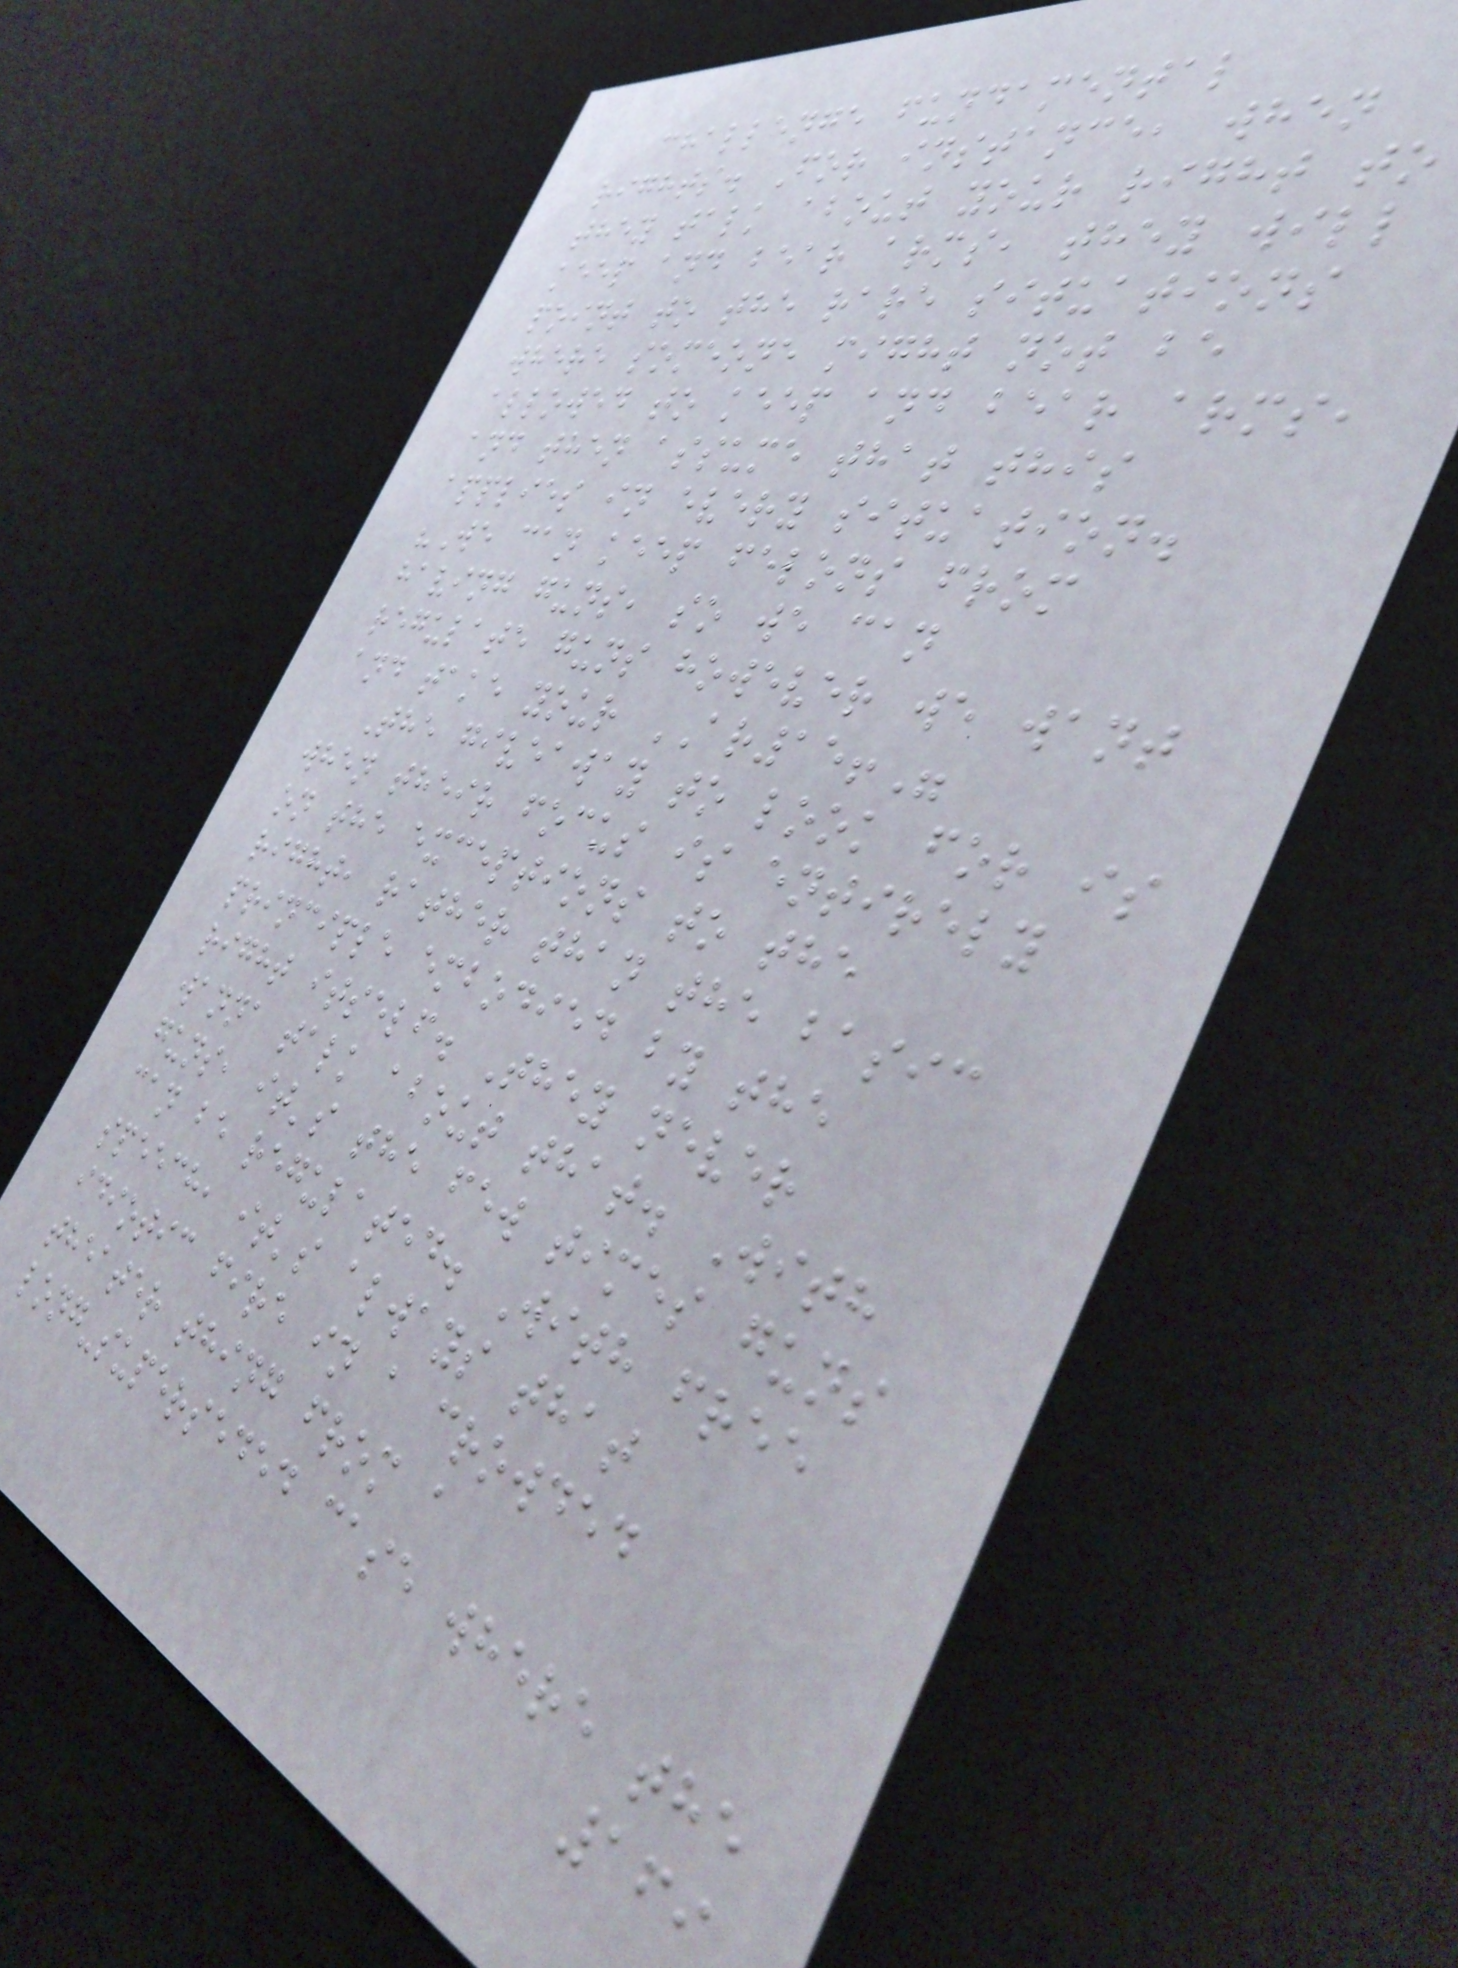challenge fundamental
rights. For instance, when
they talk about your right to
keep and bear arms, they will
point to the rare situations
where someone might not be
allowed to keep and bear arms,
and then assume that this
applies in every situation.
"We can keep felons from
having guns, so we can
regulate guns however we want
and take your AR15!"
The giveaway to look for is
when their focus is entirely
on the exceptions to the
right, rather than the basic
principle embodied by the
right itself. They never
wanna talk about that. With
guns, it's the few times guns
can be regulated. With free
speech, it's always that
idiotic fire in a crowded
theater thing from a
long-superseded case where the
169
